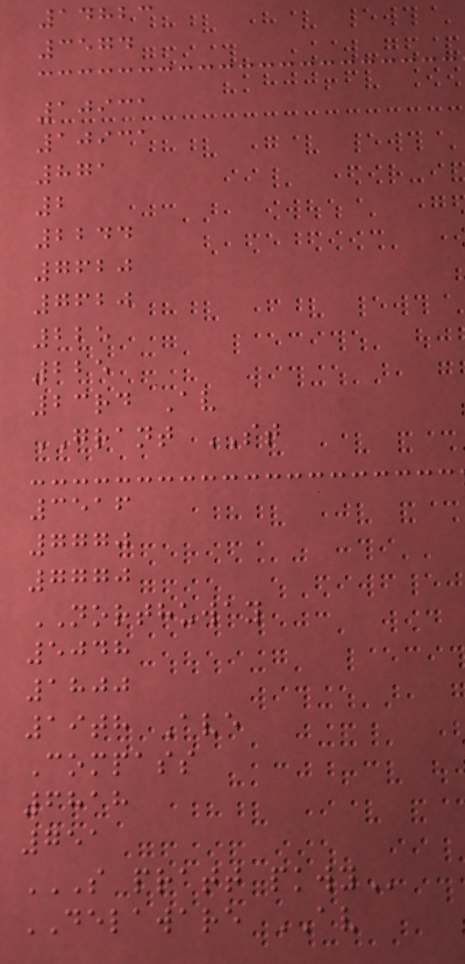14823
3574
10931
10931
871
2
2244
7620
7620
225
225
23rd Av
GRANT ST
3516
7770
7770
NORTHUWAY
5048
1800
19th Ave
Compass
6818
751
S PRATT PKWY
DELAWARE AV
